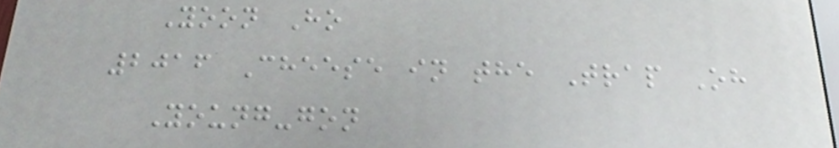Yoon Ho
2016 Cheese in the Trap Oh
Young-gon
